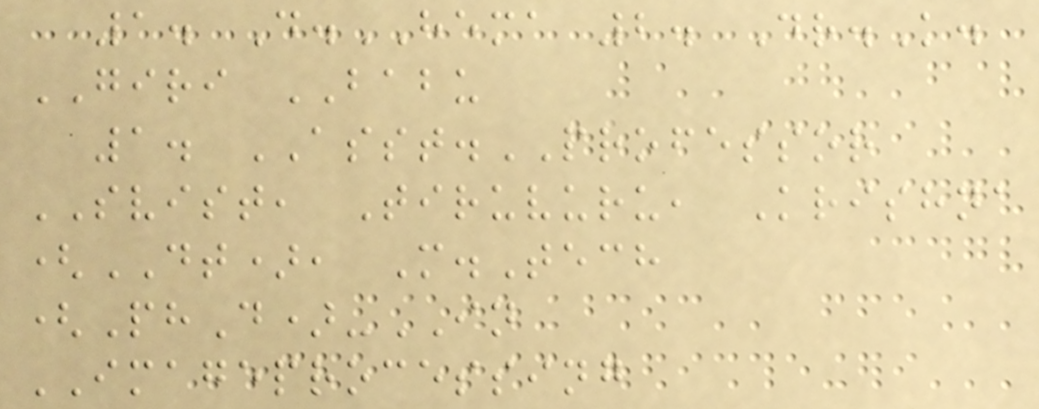1. D.HEMA 2. Dr.K.
GIRI BABU
1. ASST.PROFESSOR
SVIST, Tiruvuru, Krishna
(DT), M.Tech
(PhD)-IN
IMAGEPROCESSING
